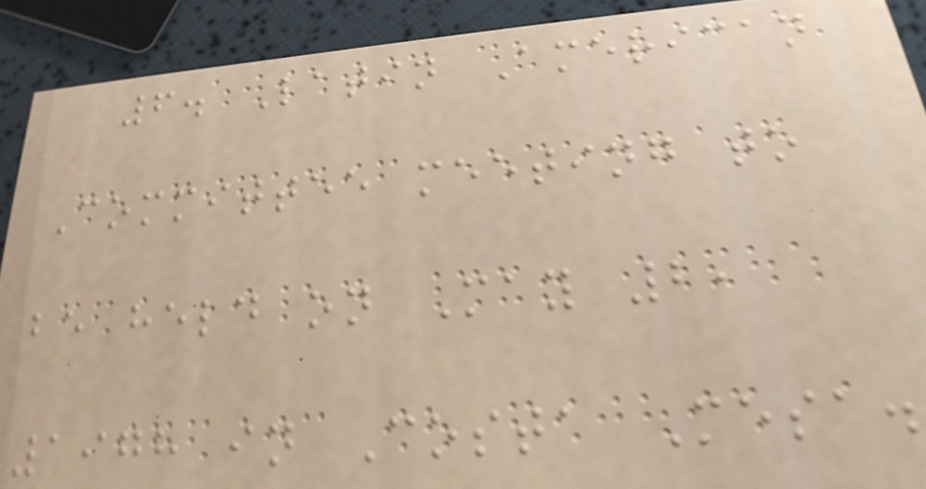6. Latin American
Committee meeting to
be held on May 2,
1978 in Costa Mesa.
